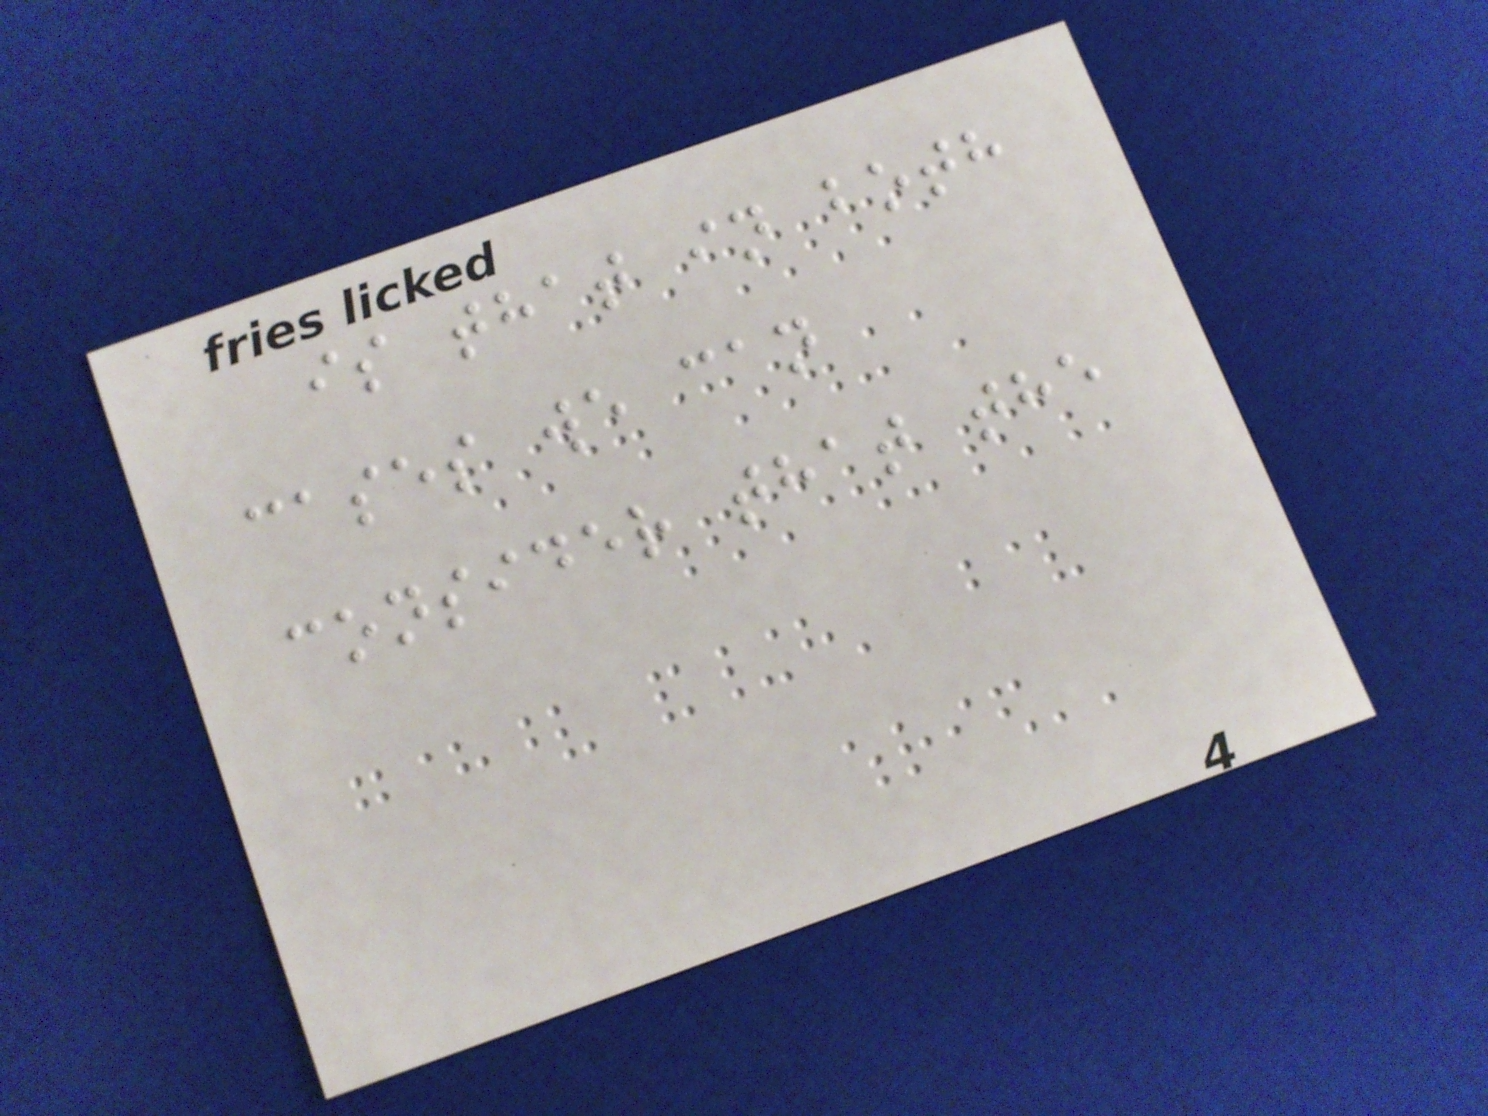is that in both
cases we can
consider that the
